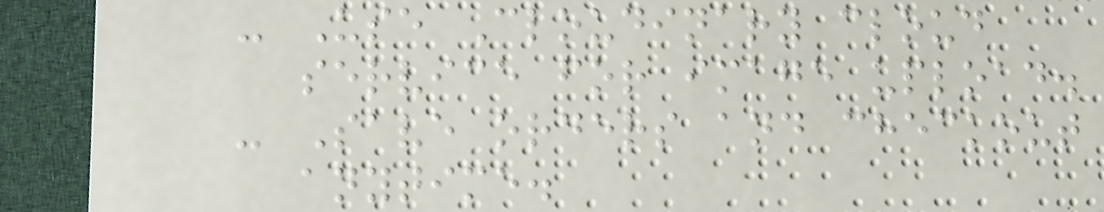- Use Cloudinary cloud
service for image upload.
- Save orders and checkout
anytime.
